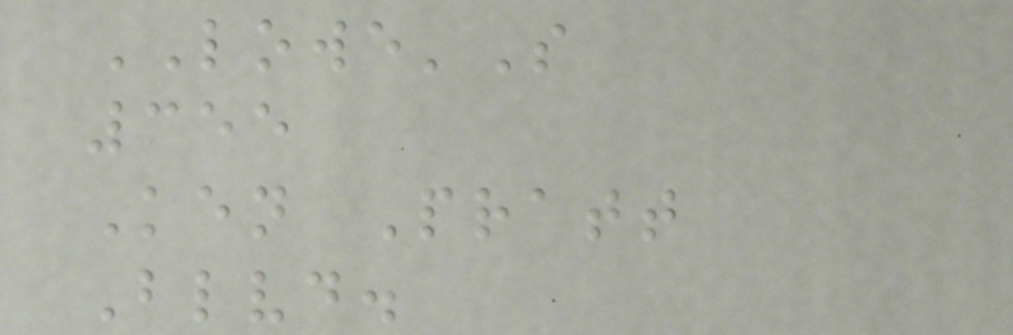LOWE'S
355
Ken Pratt
Blvd.
